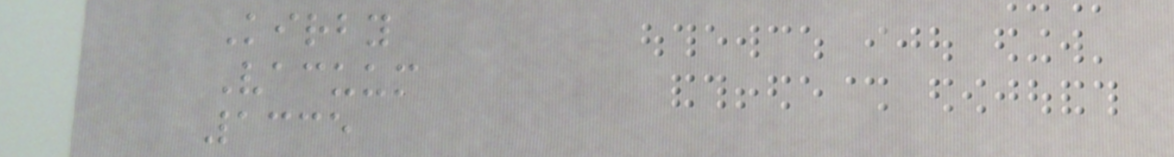Kirby
Vacuum
1335
